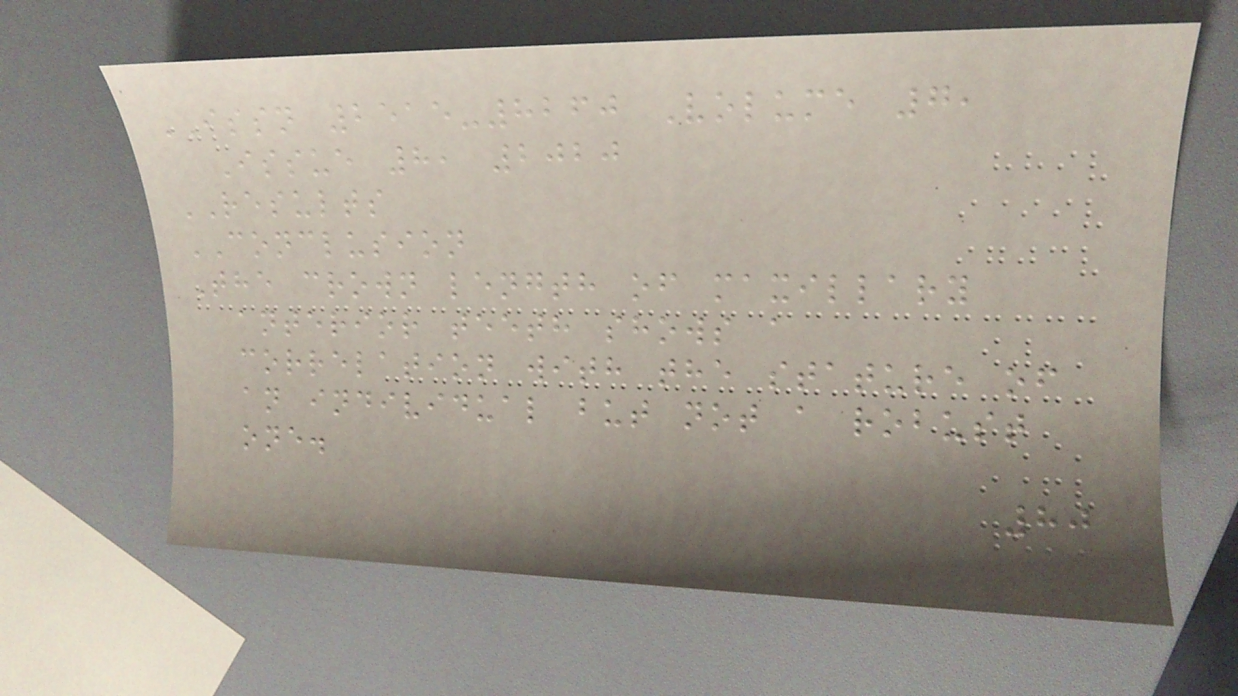ISSN 2515-8260 Volume 7,
Issue 8, 2020
RESULTS
CONCLUSION
The crown length of maxillary
anterior teeth shows a
correlation with the stature of
an individual but not a robust
one.
80
